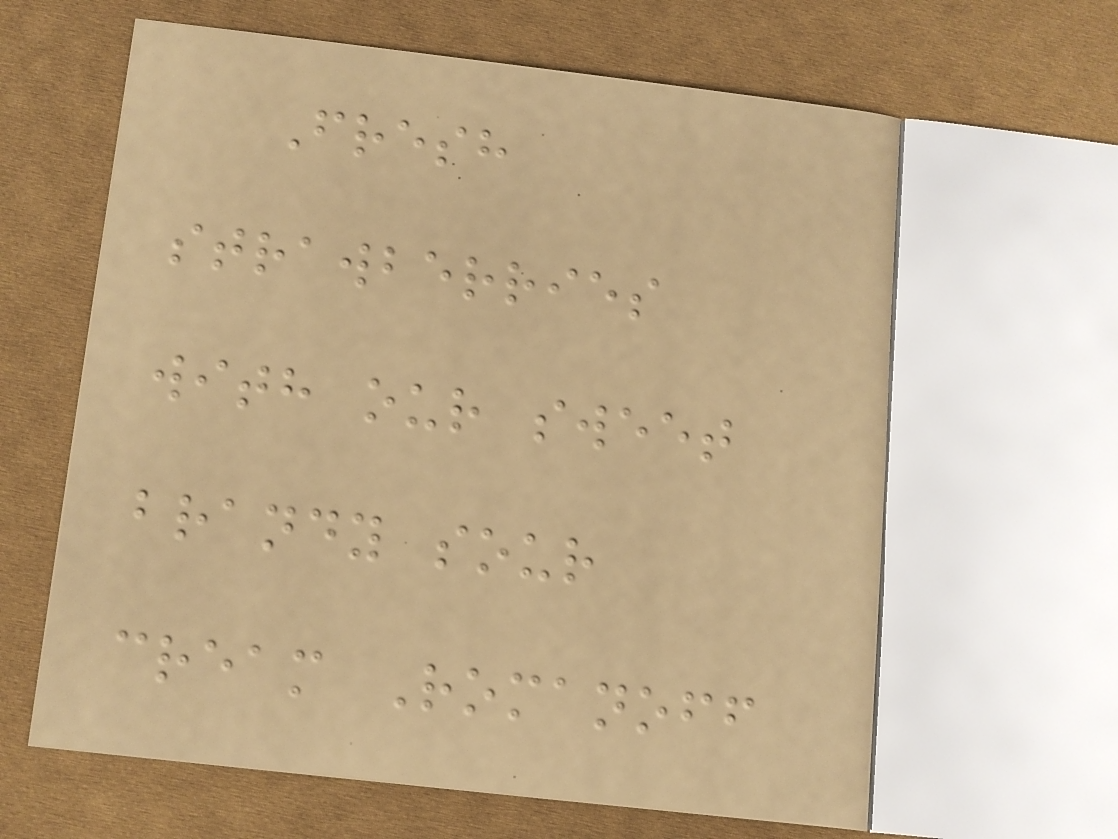Fresh
strawberries
with our sweet
brandy sour
cream Romanoff
